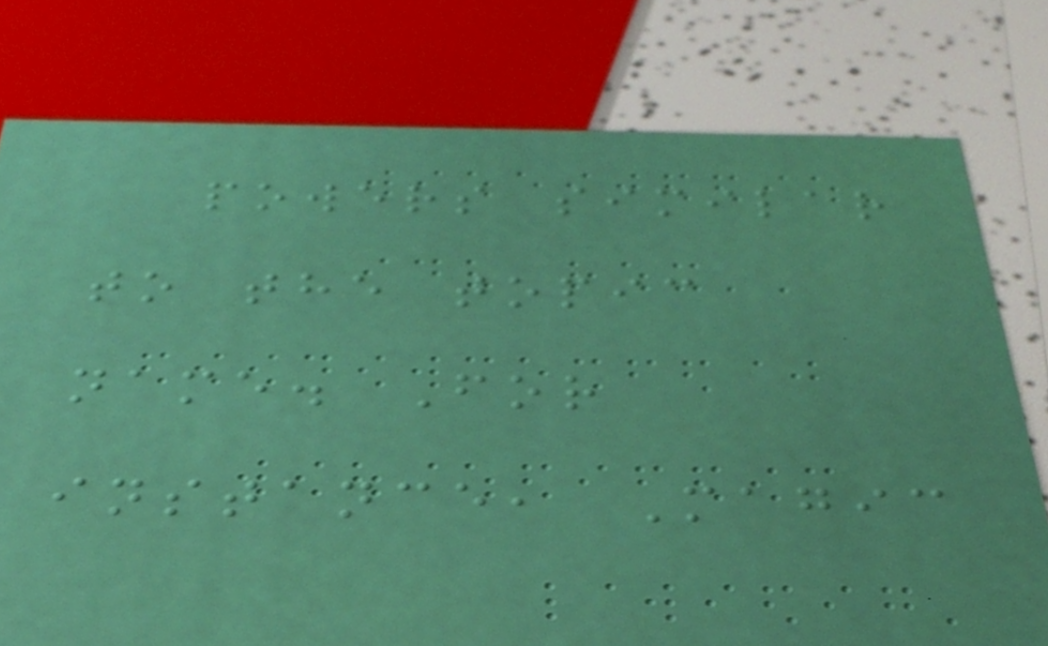powers similar
to the topic
name. For
instance, Magic
